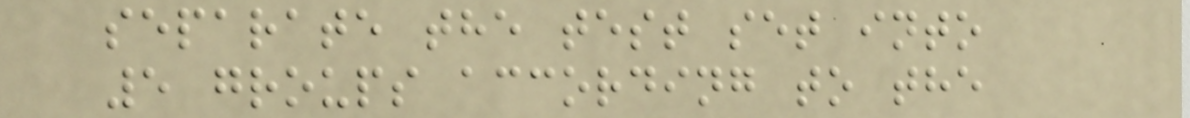separate the test set into
5 groups according to the
